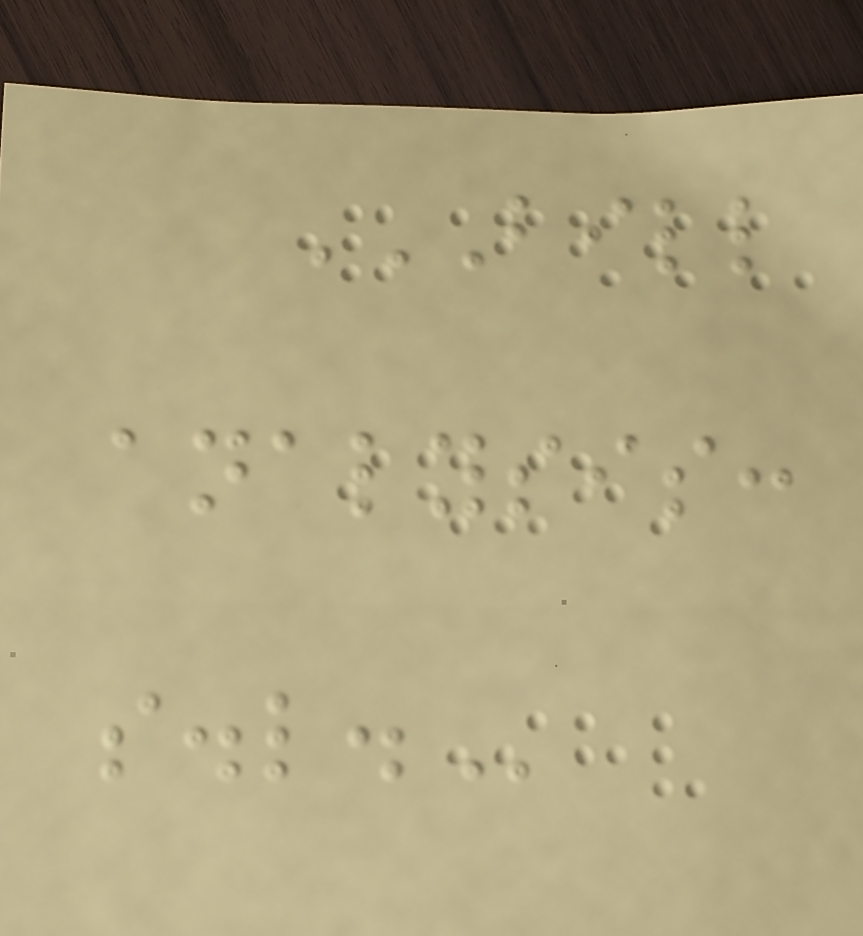BILL
ANALYSIS:
S.L.
